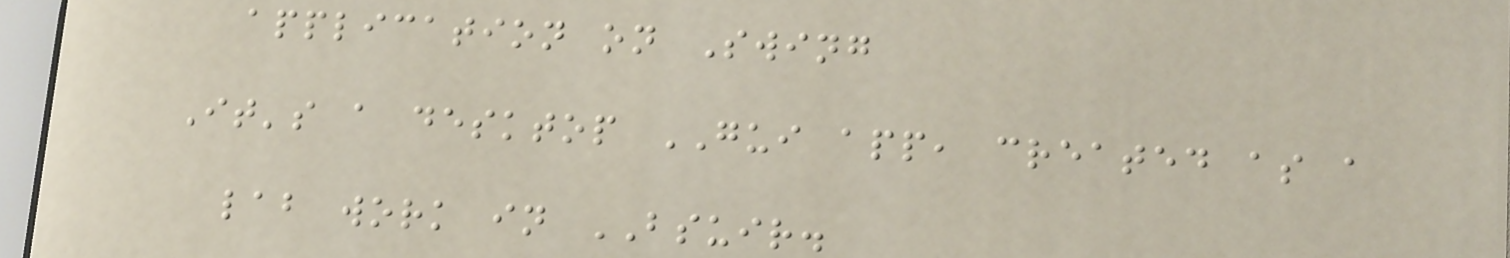application on Swing
It's a desktop GUI app, created as a
lab work in BSUIR.
